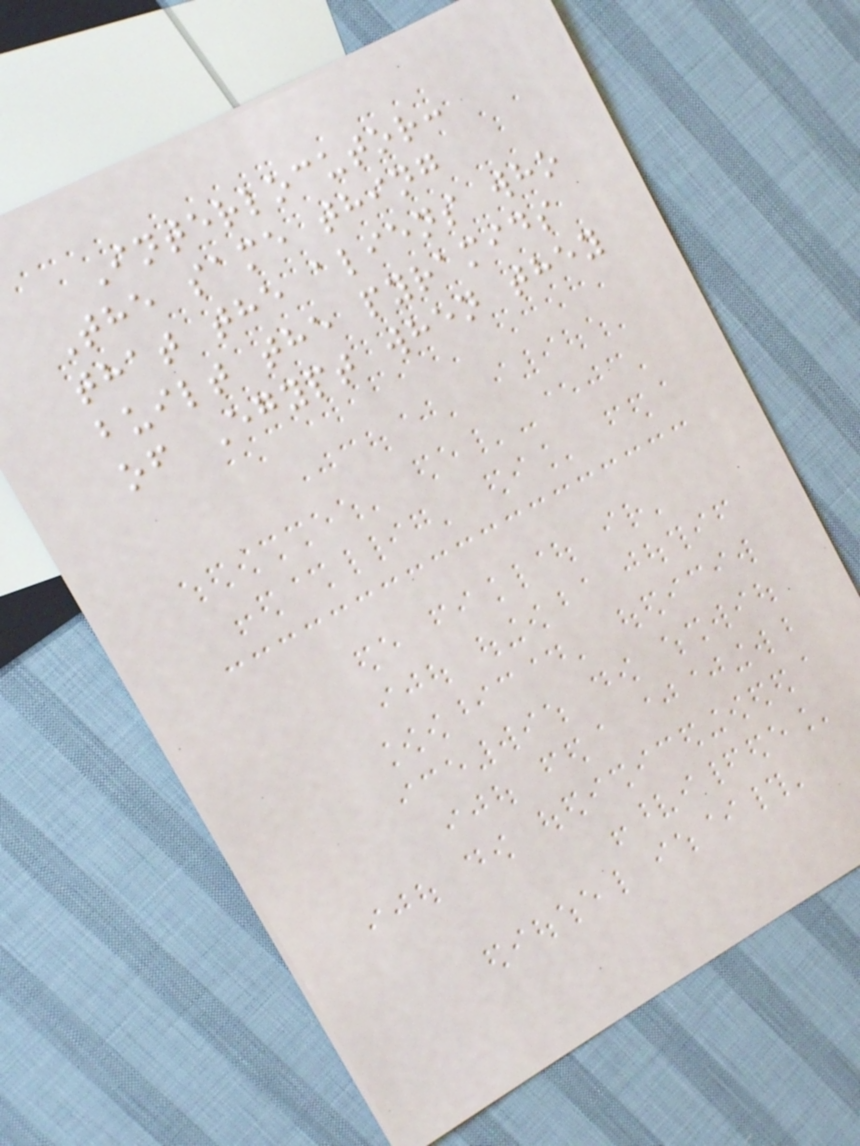Interlocutor:
The same thing
that the aliens who
built the pyramids
of Egypt when they
